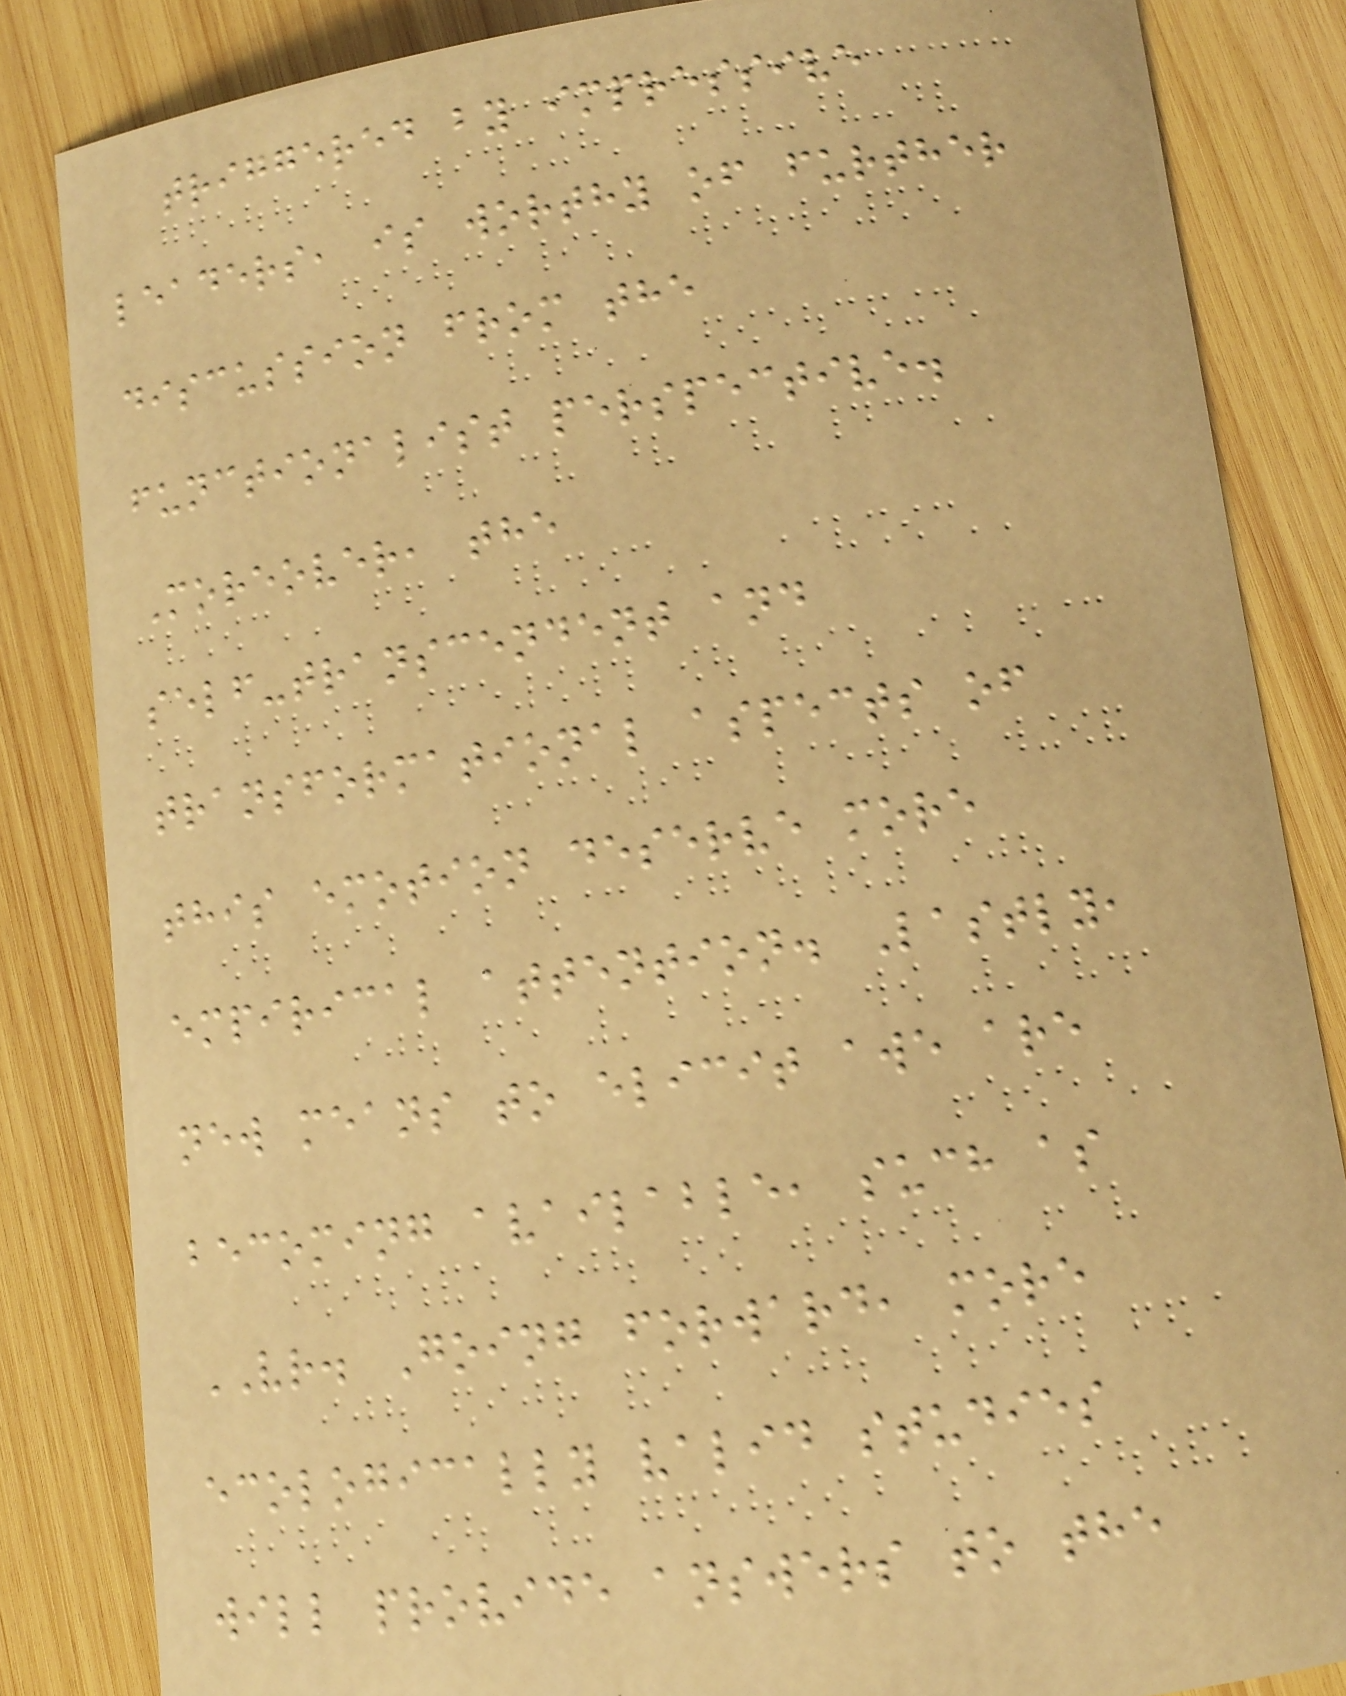triggered by impressive
leaders, is worthy of further
discussion from the
functionalist perspective.
Moreover, the
self-transcendent and
transformational aspects of
this emotion deserve more
empirical attention. Lastly,
new means to elicit awe are
becoming available, such as
VR. Going forward, more
ecologically valid studies
will provide answers to the
